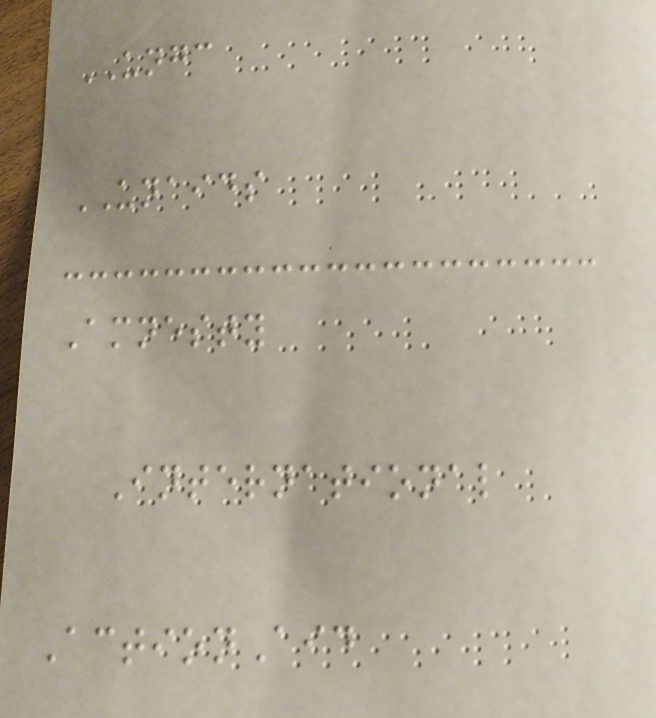UNGC
UNAIDS
Amnesty
International
ActionAid
